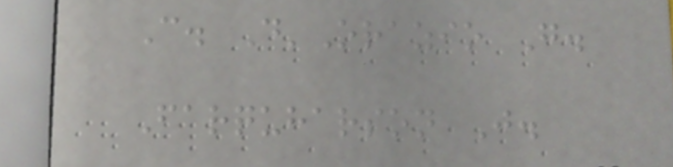C. D'Orazio G.
Farquharson J.
